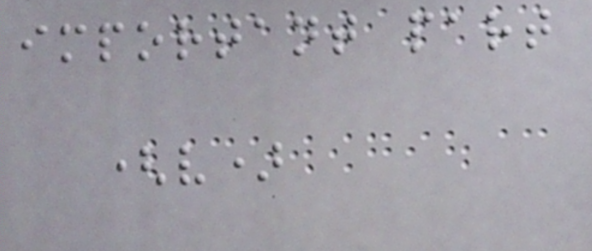important part
(v)
